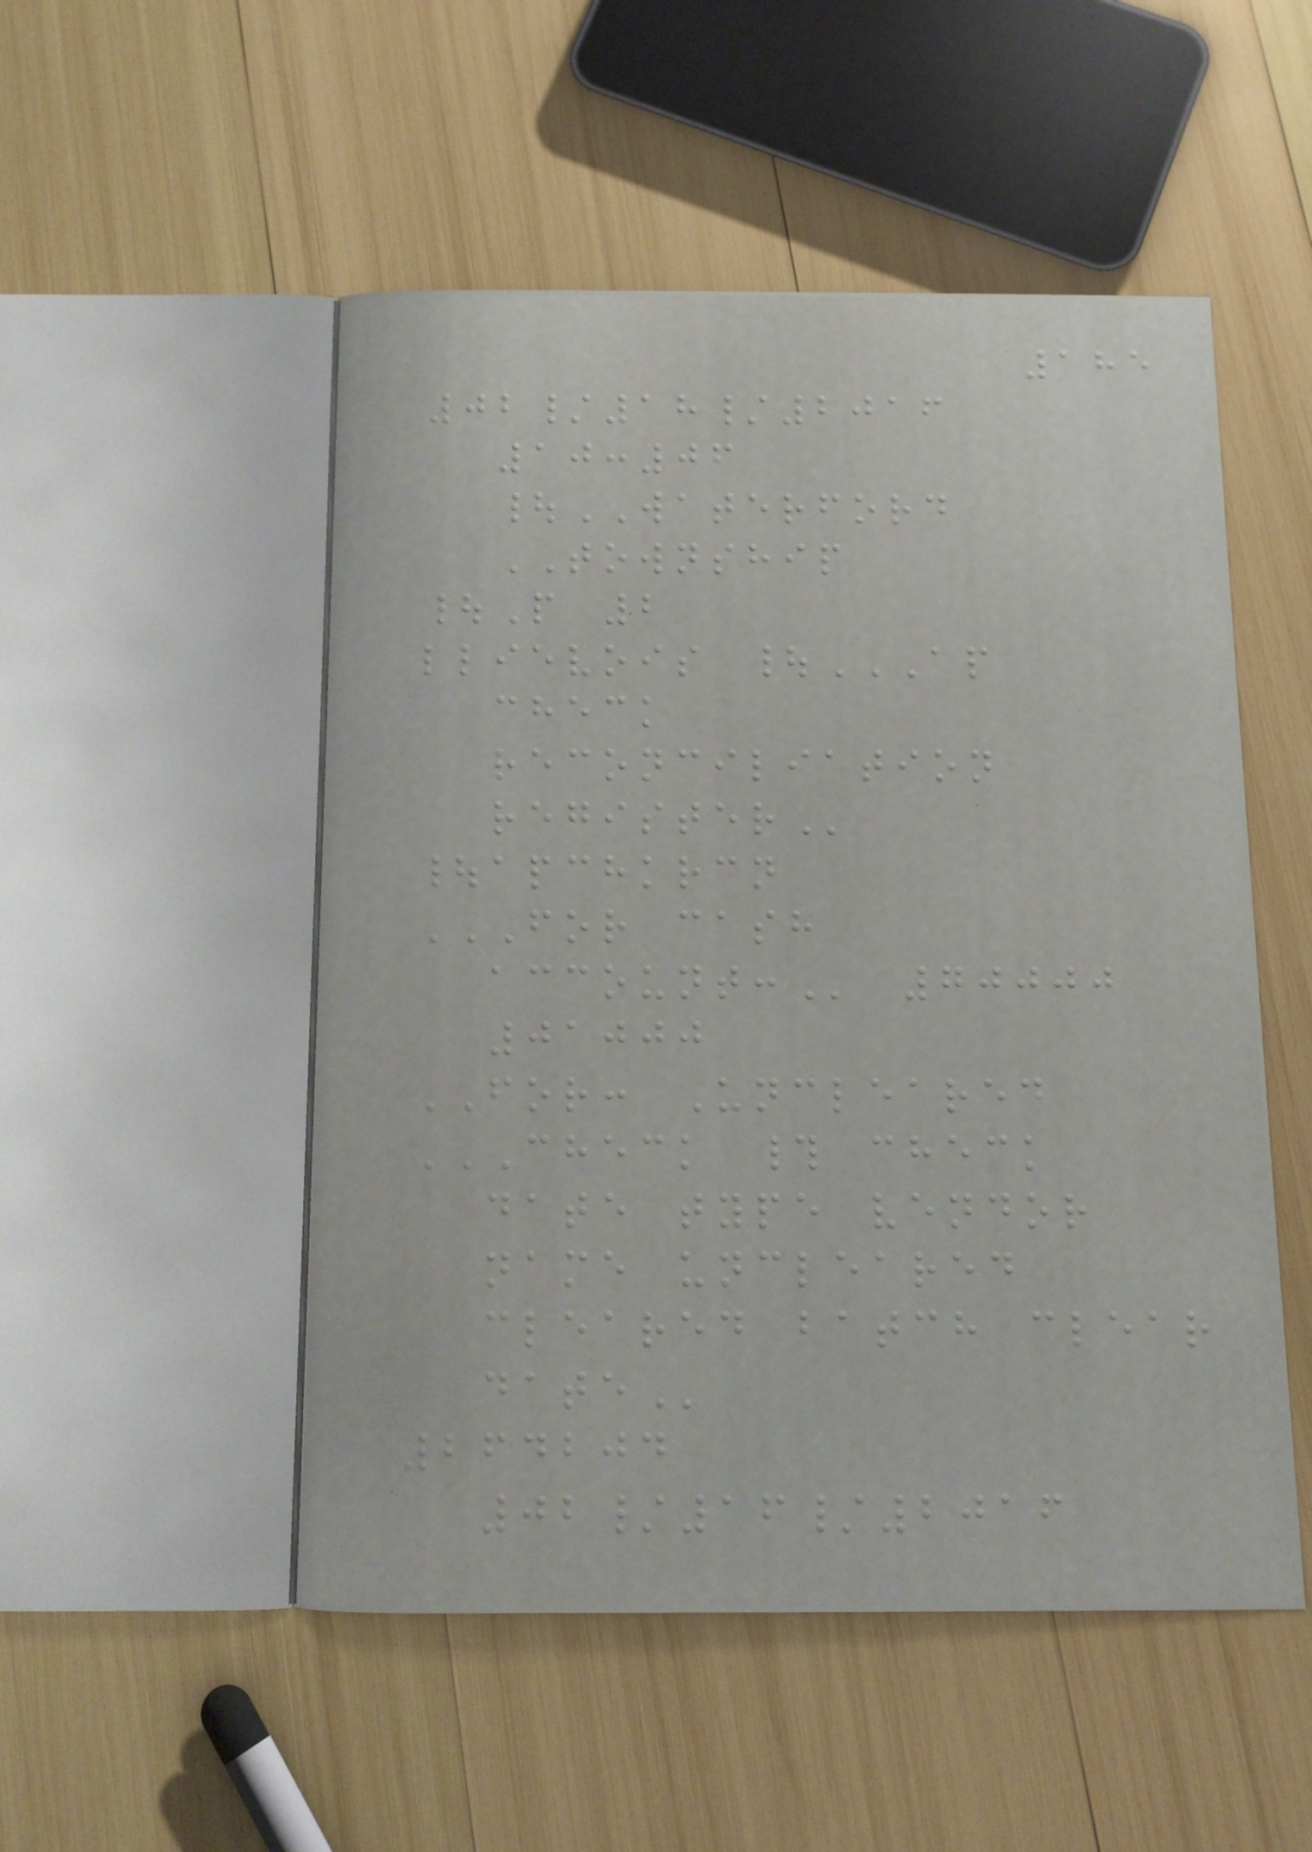185
02/18/2016
10:06
|WATERFORD
TOWNSHIP
|P 2
llievois |AP
CHECK
RECONCILIATION
REGISTER
|apchkrcn
FOR CASH
ACCOUNT: 70000
01000
FOR: Uncleared
CHECK # CHECK
DATE TYPE VENDOR
NAME UNCLEARED
CLEARED BATCH CLEAR
DATE
264204
02/16/2016
